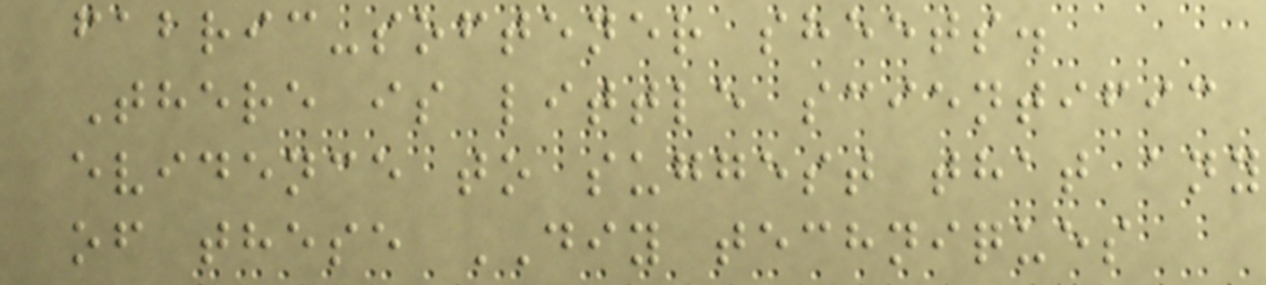fabric-softener sheets.
There is little scientific
evidence to suggest that any
of these DIY techniques
